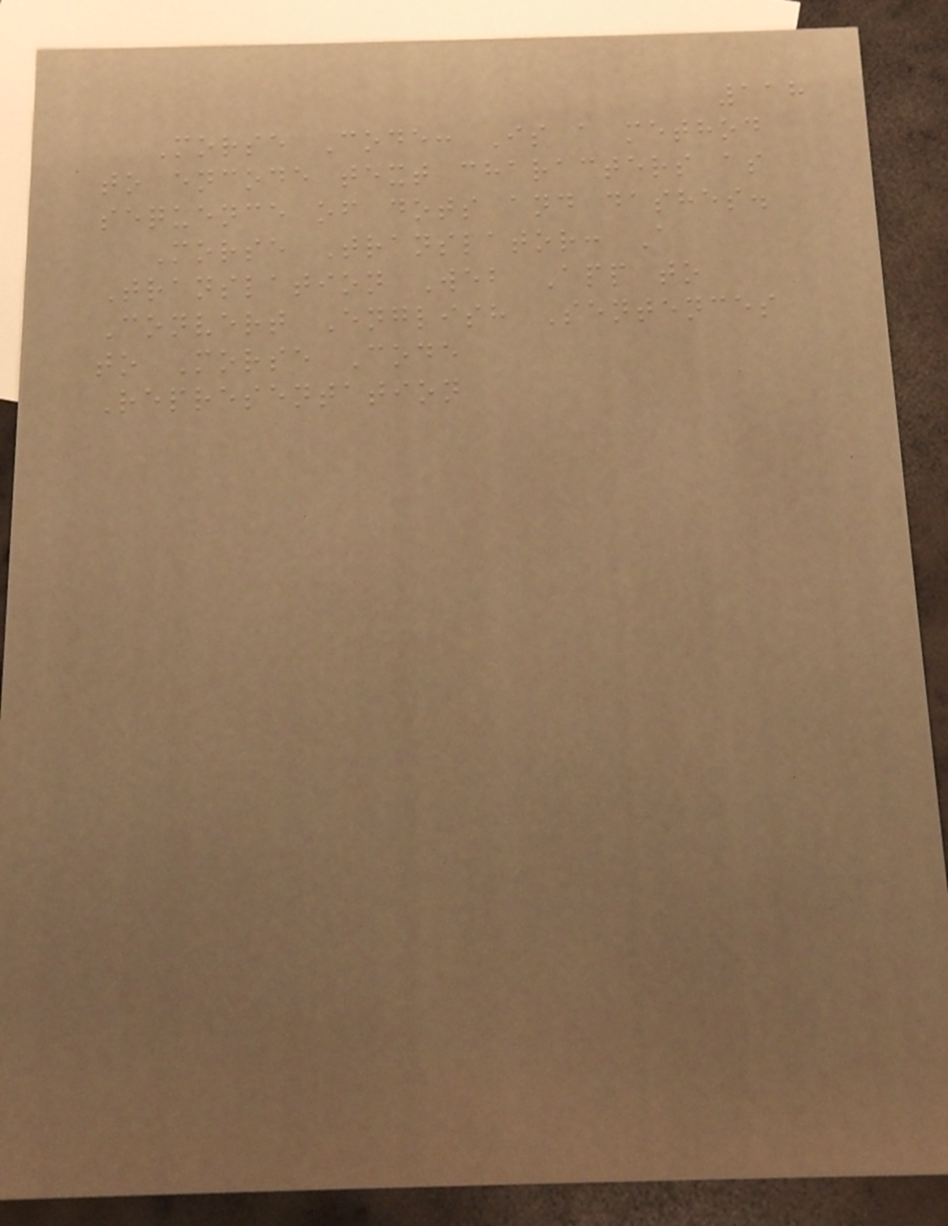118
Morse Code: Is a method
to encode text characters as
sequence of dots and dashes.
Morse Translator: A
Translation Web App to
Convert English Sentences
to Morse Code
Representation
